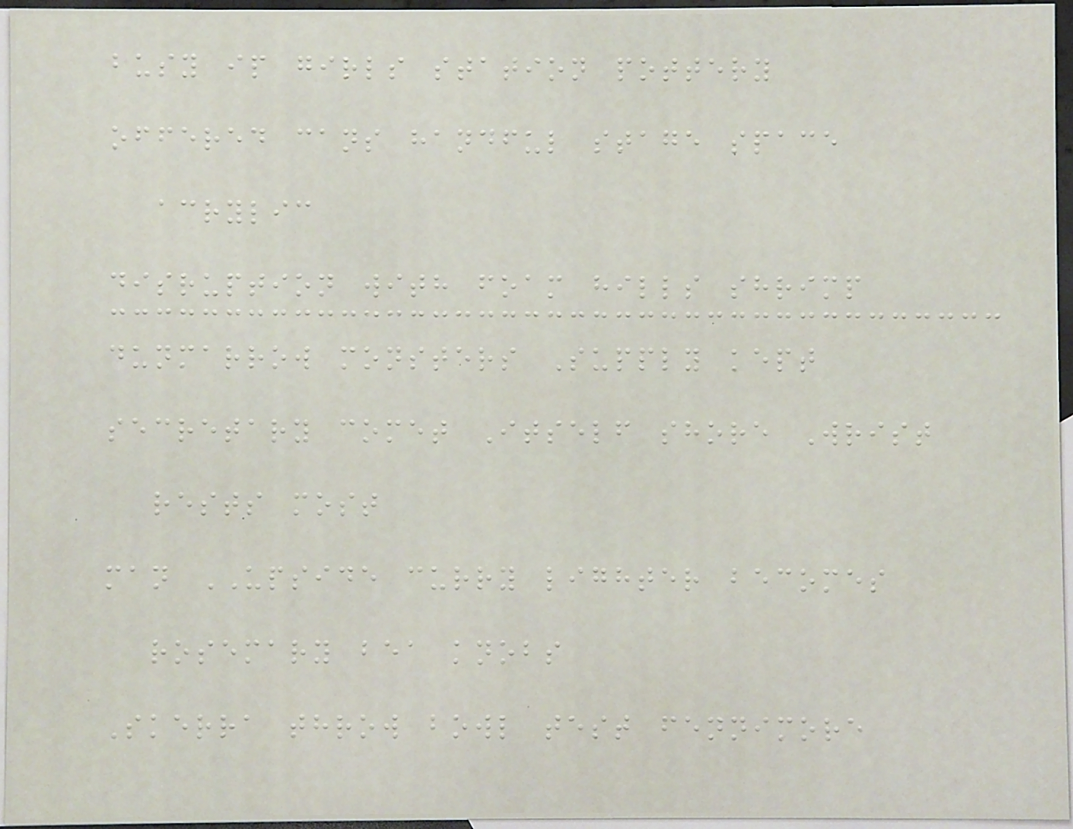busy ip girls station pottery
offered cans handful stage space
acrylic
disruption with foam hills shrimp
dunmarrow monsters Supply kept
secretary comet Itself shore Wrist
rests most
man UPSIDE curry lighter becomes
rosemary bea knobs
Skerra throw bowl test fennimore
